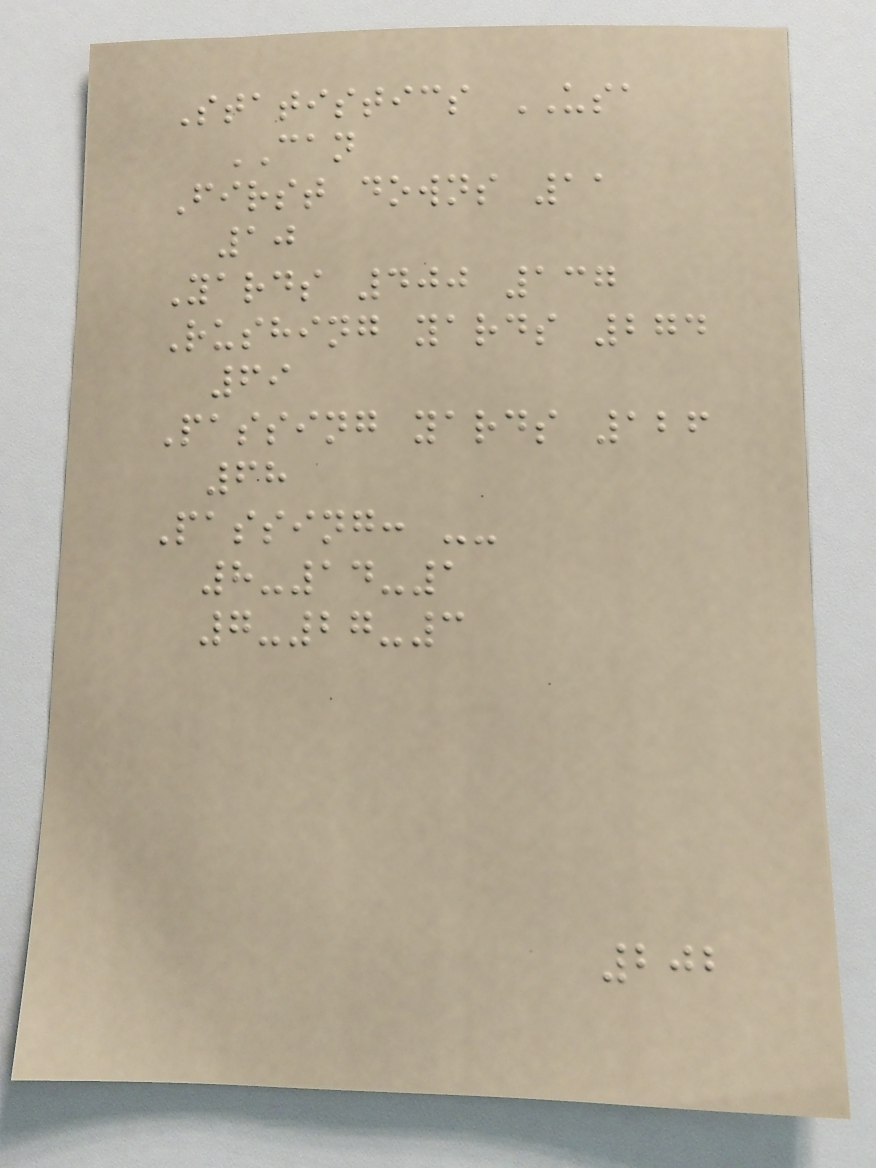Statistics USA
CAN
First downs 11
10
Yards 400 137
Rushing yards 274
69
Passing yards 126
68
Passing: --
8-14-1
7-27-3
202
